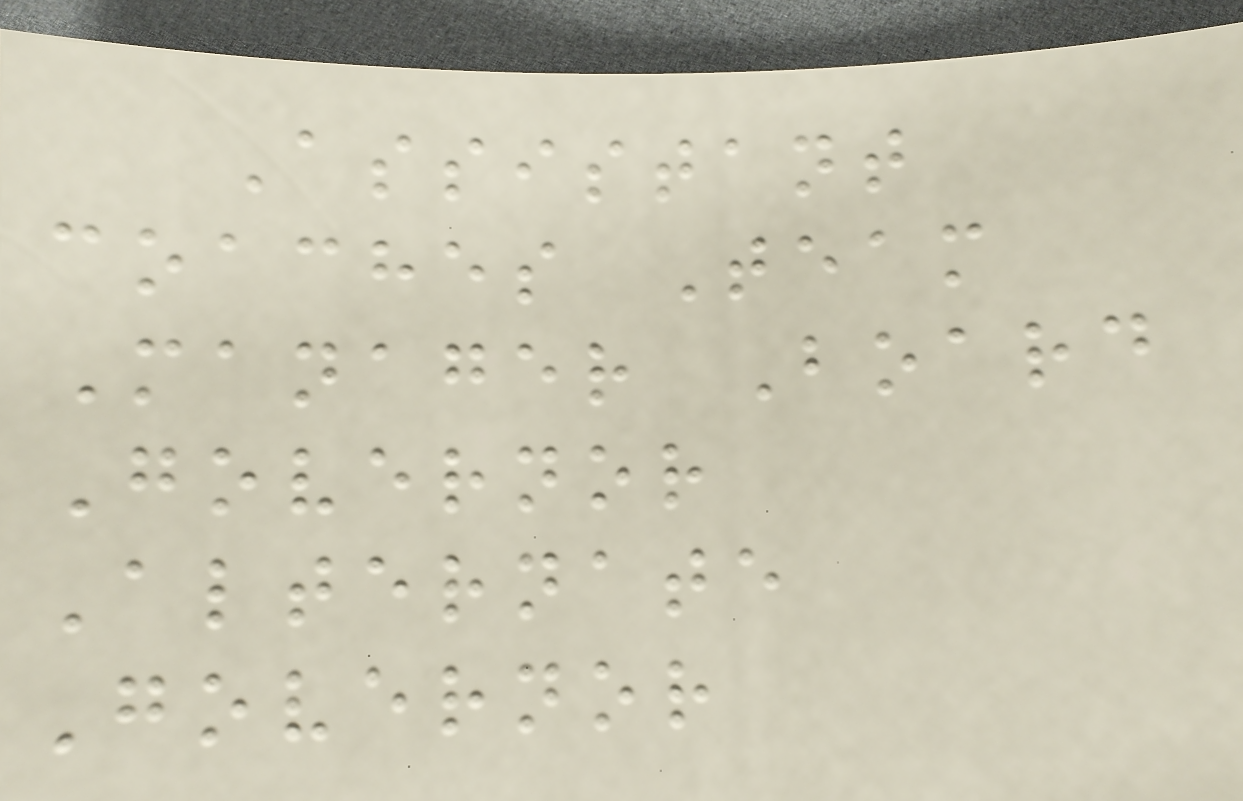Assistant
coaches Team
Manager Board
Governor
Alternate
Governor
